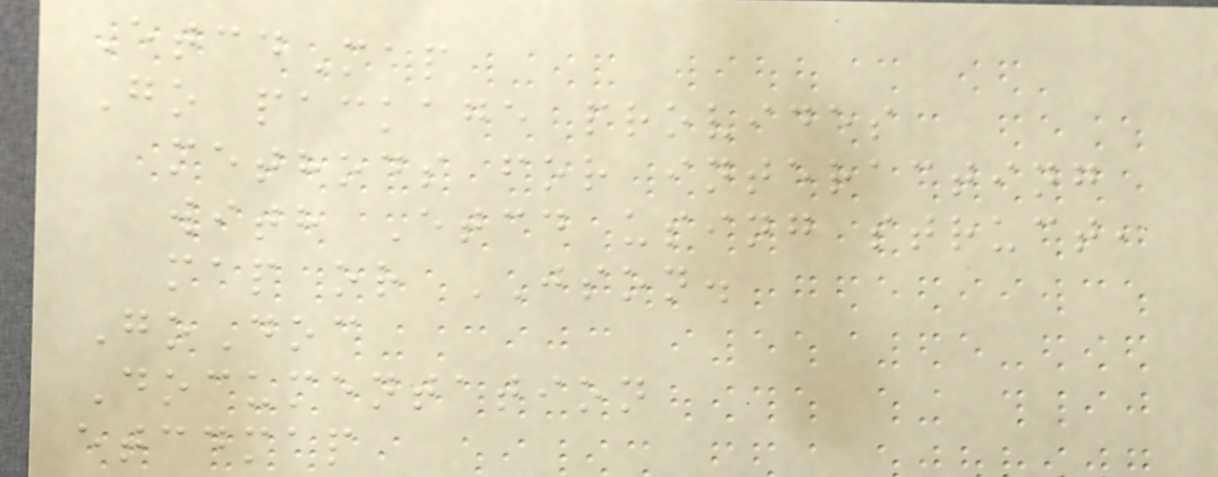EtcdMap
Go package provides
methods for interacting
with Etcd using struct,
map or JSON.
GoDoc
Documentation
etcdmap
